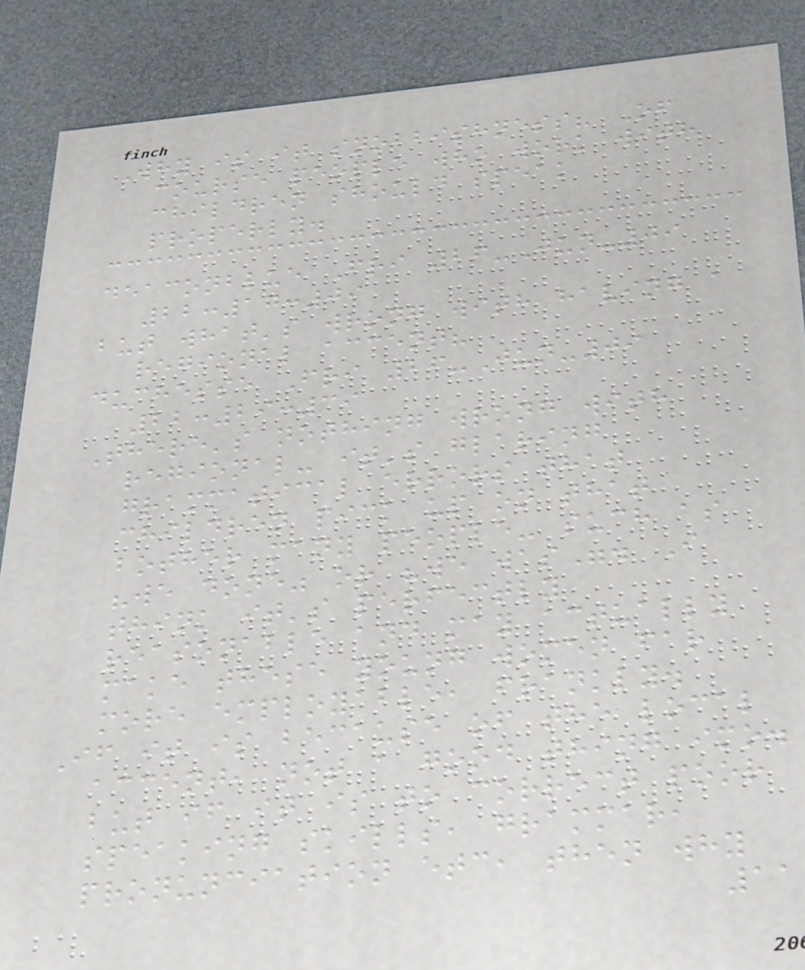Why is it snobbishness? Of
course people who work with
children should speak
properly.
deaconblue Fri 26-Jun-09
22:17:09
but what's wrong with having a
regional accent?
duchesse Fri 26-Jun-09
22:29:39
There's nothing wrong with
regional- it's glaring
grammatical errors that
children pick up on that
bother many people- such as
"we done" or "we was". I
think it's perfectly
reasonable and may actually
make these young women far
more employable, frankly.
If it is because of the local
accent, not a good thing imo.
but if it is to correct poor
speaking skills, grammar,
pronunciation etc, then why
11
